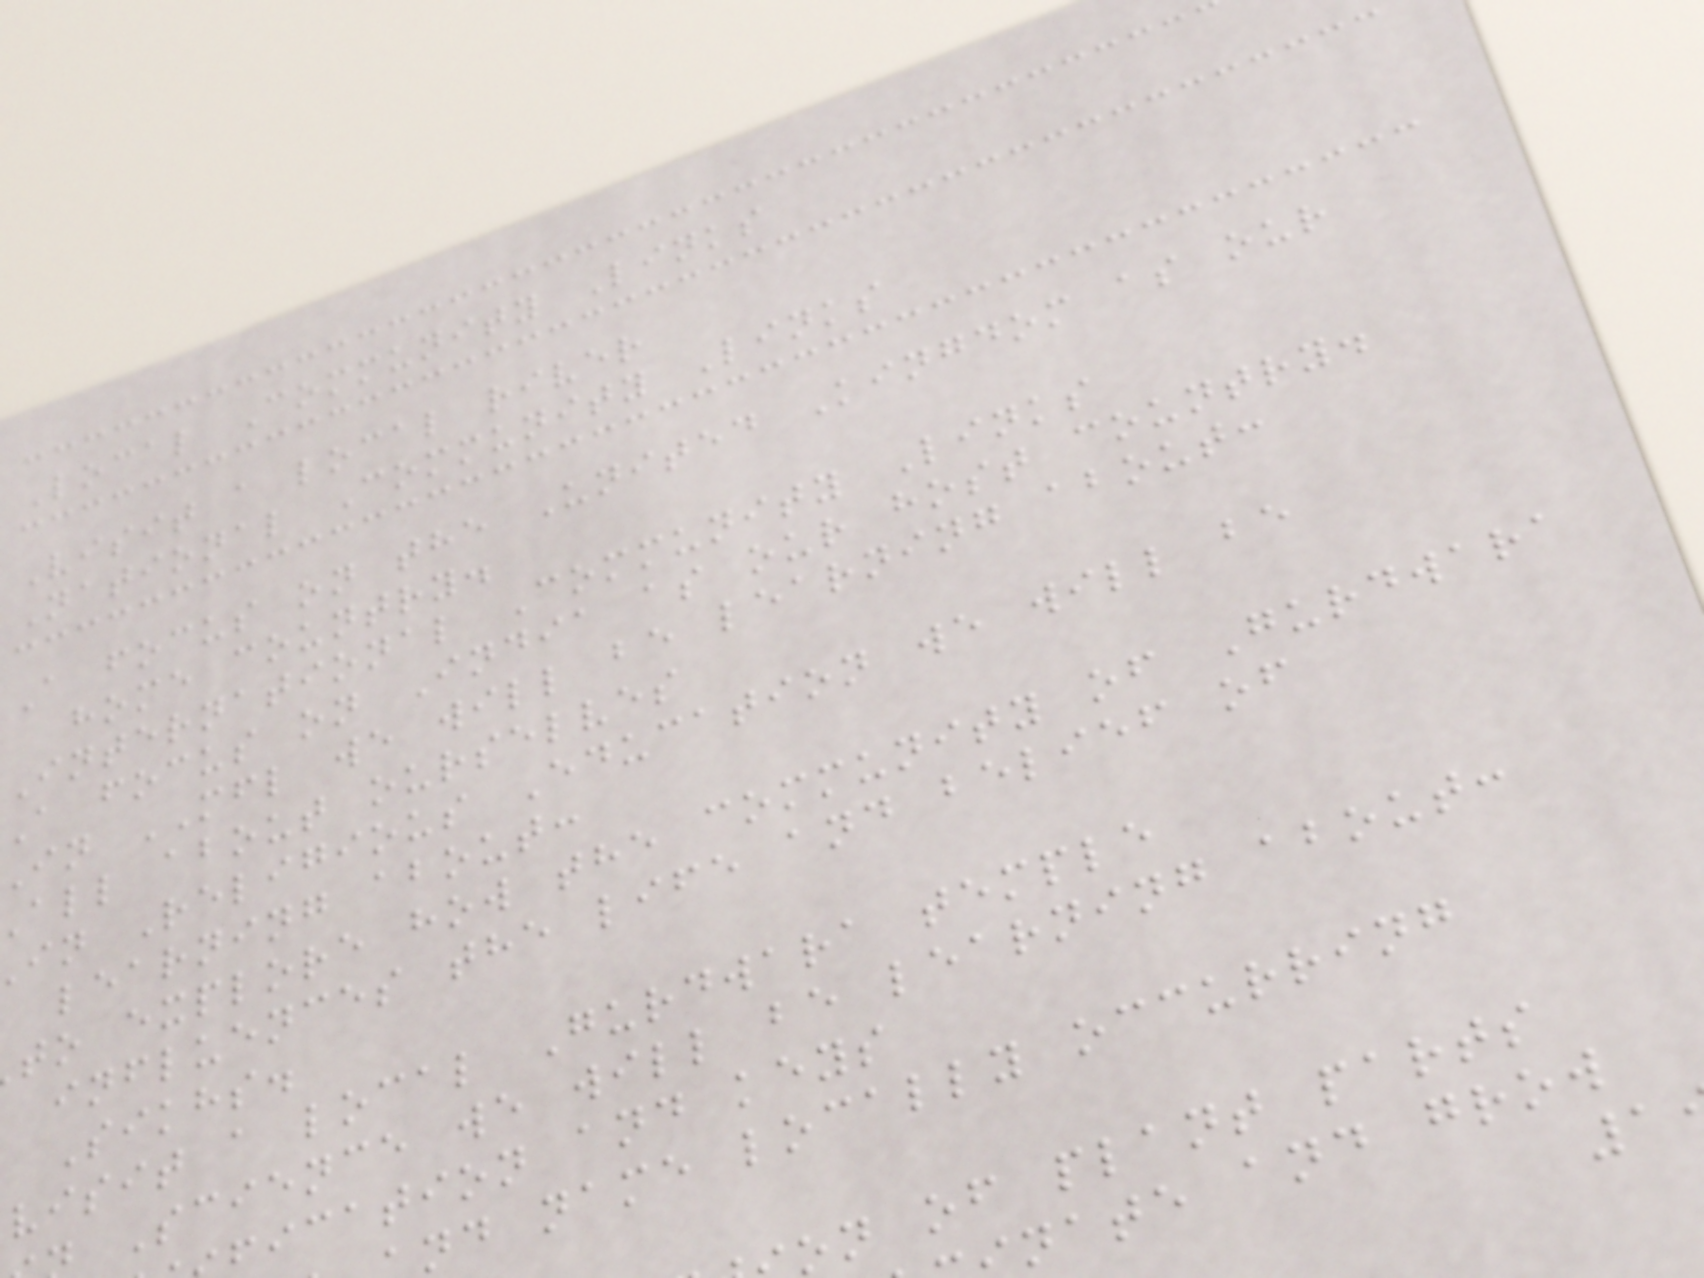Local Community Links
Visit a local river
National Community Links
A focus on the United Kingdom as our
home country.
International Community Links
A focus on India as our host country.
in MFL we will be learning about:
all about ourselves
in Religious Education we will be
learning about:
to explore how the community of Gurdwara
influences the life and belief of
Sikhs.
visit a local Gurdwara temple
Science we will be learning about:
ication and keys
nd name locally occurring
on of plant parts
nate and grow
